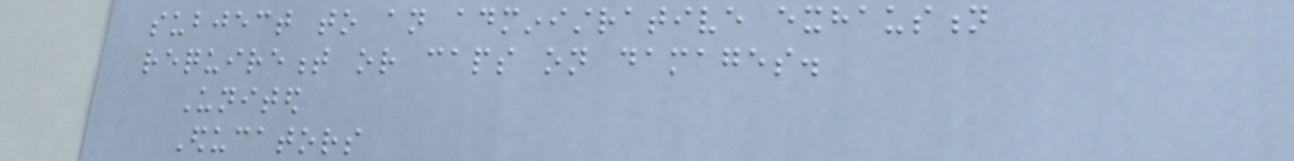subject to an administrative exhaustion
requirement or caps on damages.
United
Educators
